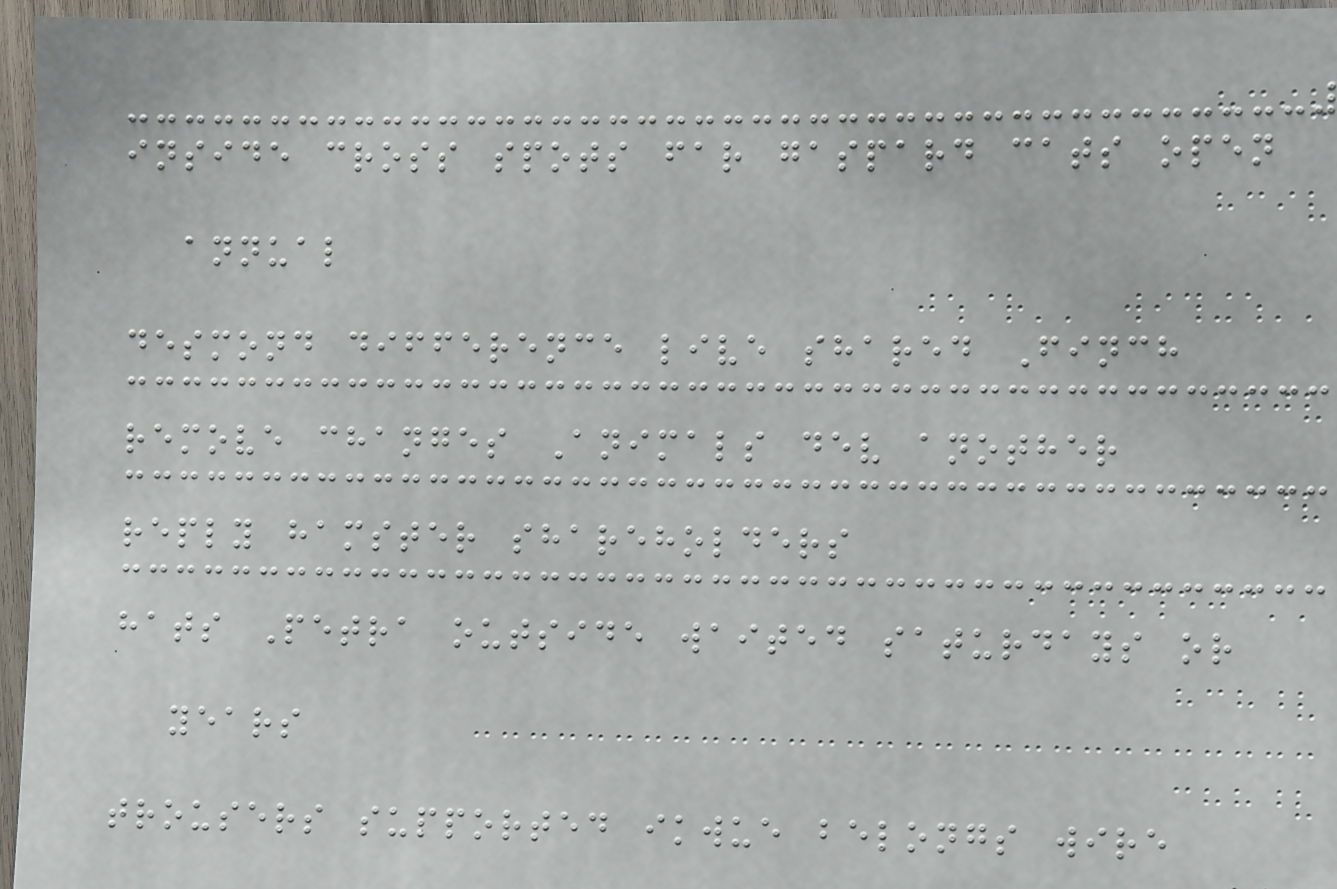inside cross spots far gaspard cats open
annual
desmond difference live shared Finch
remove changes Animals dev another
reply hamster shareholders
hats Petra outside waited saturdays or
years
trousers supported ikwue belongs wire
